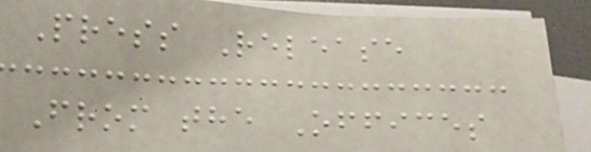Press Release
From the Offices
